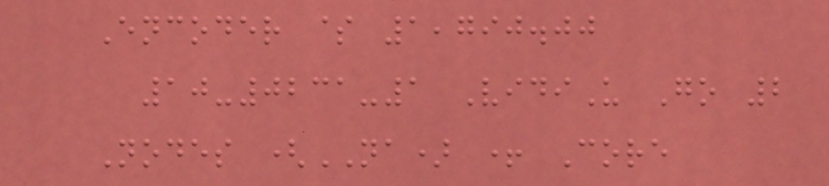Encoder $ 1,790.00
10-0231-1 VidiU Go 2
Nodes (NA) + Core
